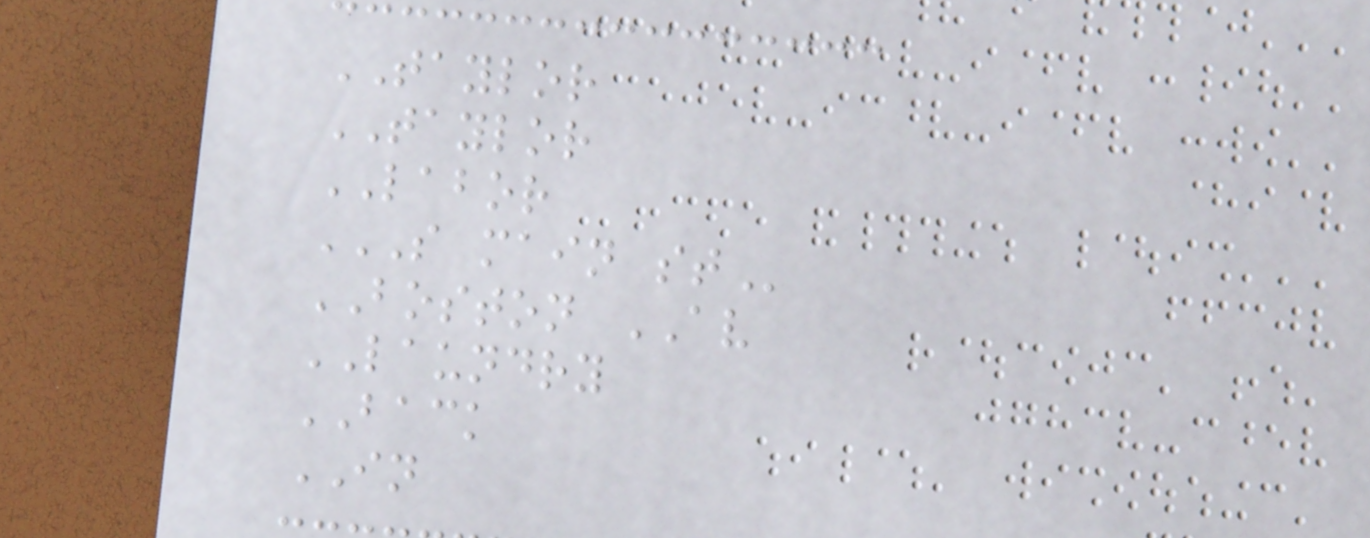TAYLOR
TAYLOR
LABOR
S MAIN ST
BOSTON AV
LAUNDRY
BACK
IN
